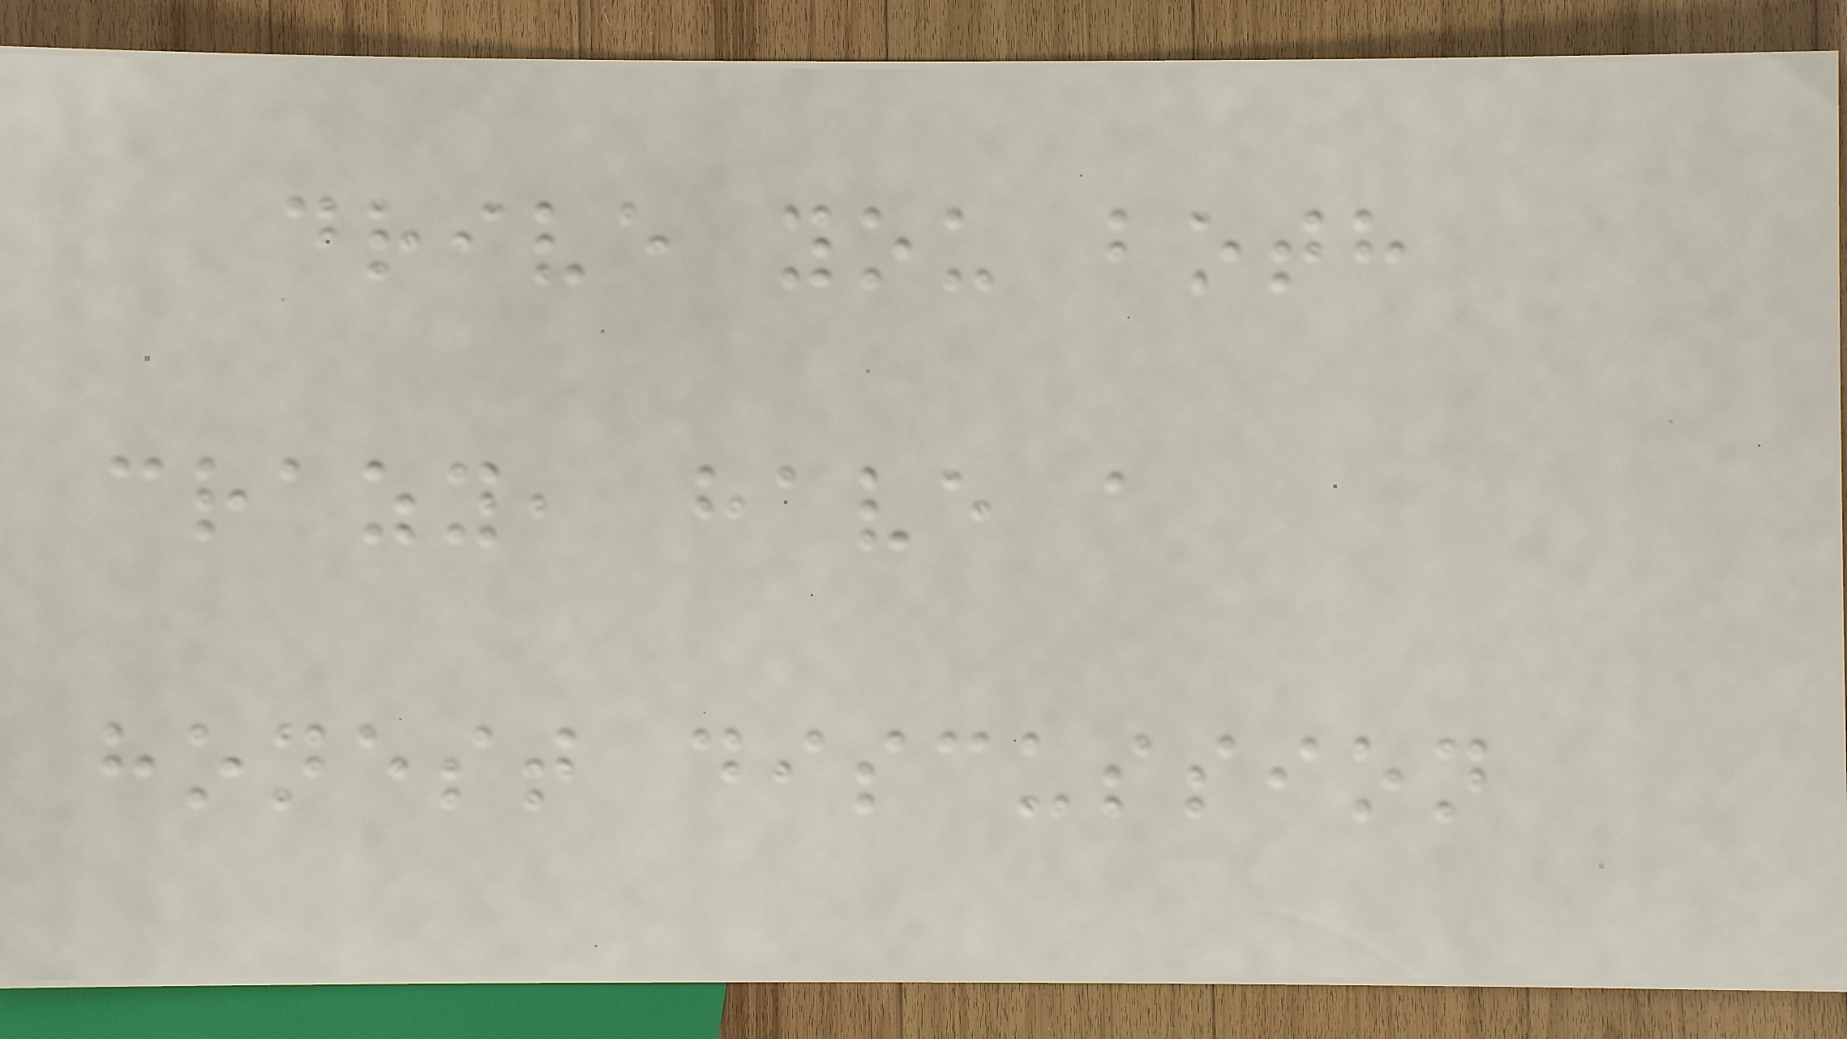drive you both
crazy, have a
honest discussion
